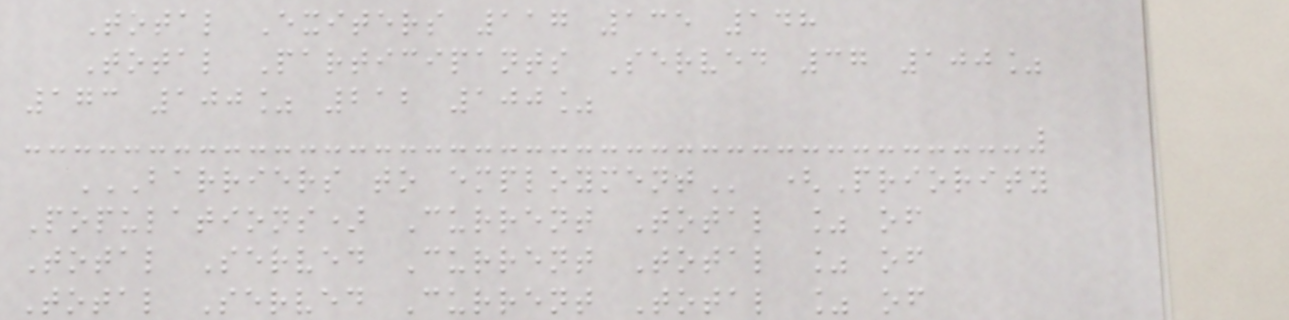Total Exiters 117 135 148
Total Participants Served 37 100%
173 100% 212 100%
BARRIERS TO EMPLOYMENT (Priority
Populations) Current Total % of
Total Served Current Total % of
Total Served Current Total % of
